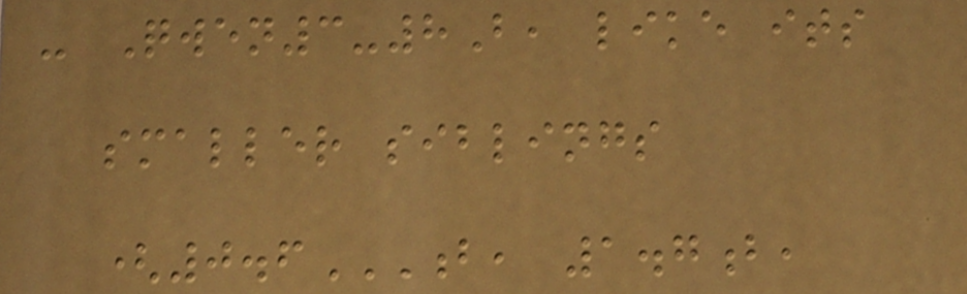- Qwen3-8B, like its
smaller siblings
(0.6B, 1.7B,
